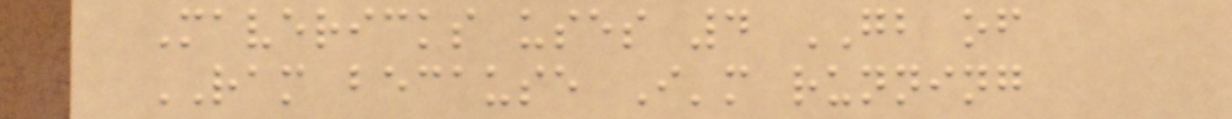Mavericks uses 4 GB of
RAM because I'm running
